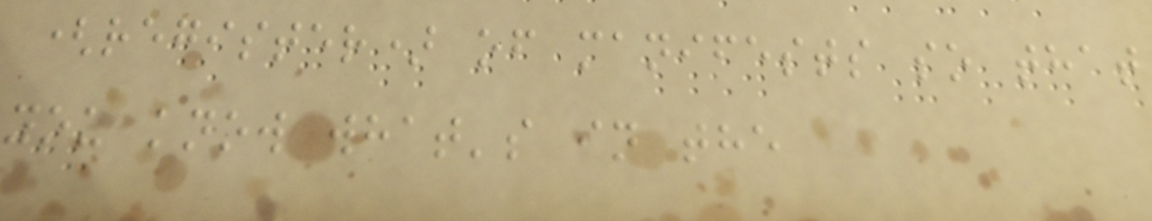(register) of manifests so that
you know what's in the
